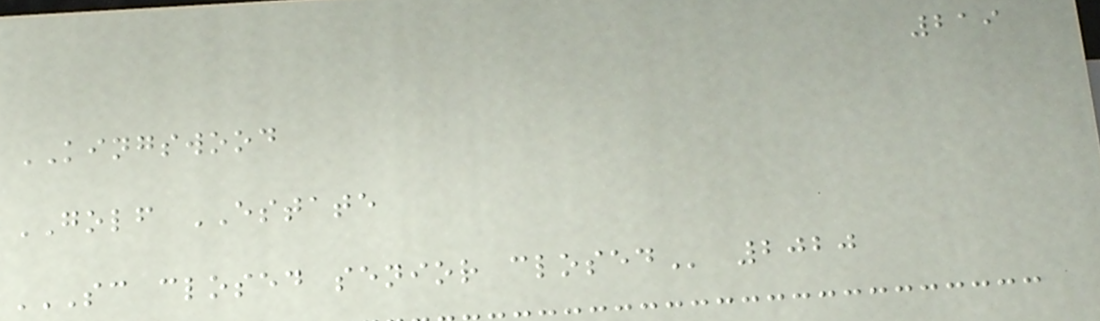219
KINGSWOOD
GOLF ESTATE
SC CLOSED SENIOR CLOSED 2020
